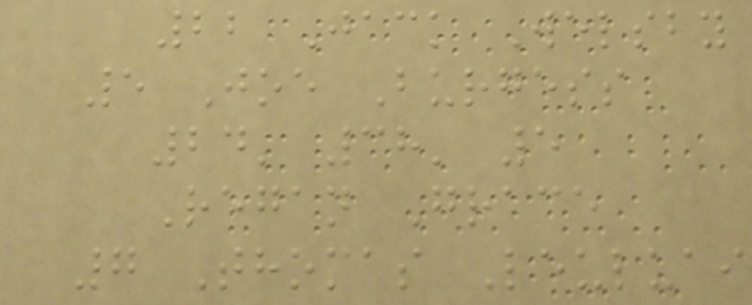22 Jack Welsby
5 Joe Burgess
24' 38' 5
Regan Grace
7 Thomas Leuluai
